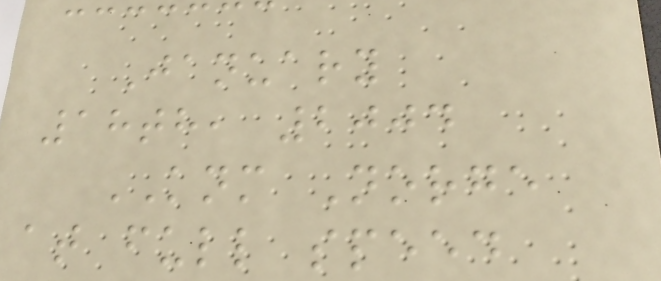January
18th, 2004
KNM Norge
at full speed
